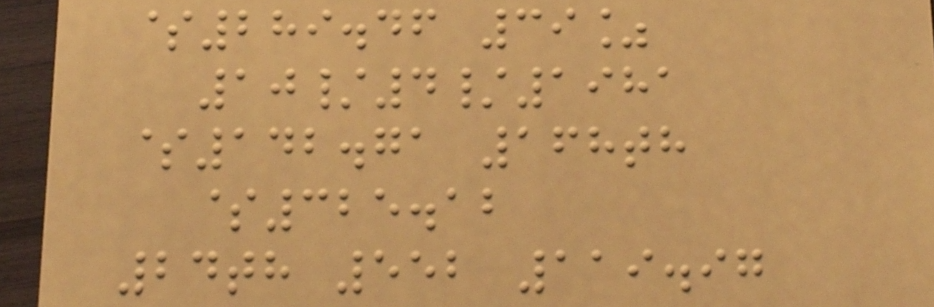$289.46 39%
10/4/1981
$142.71 168th
$325.12
24th 552 119.97
